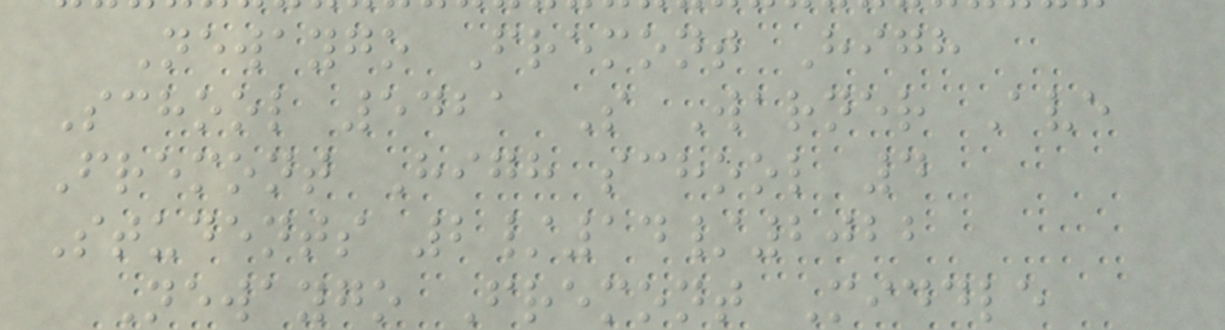Newaygo Fremont High
School 5421 S Warner Ave
Fremont High school 4
Students 2/14/2022
Newaygo Fremont Middle
